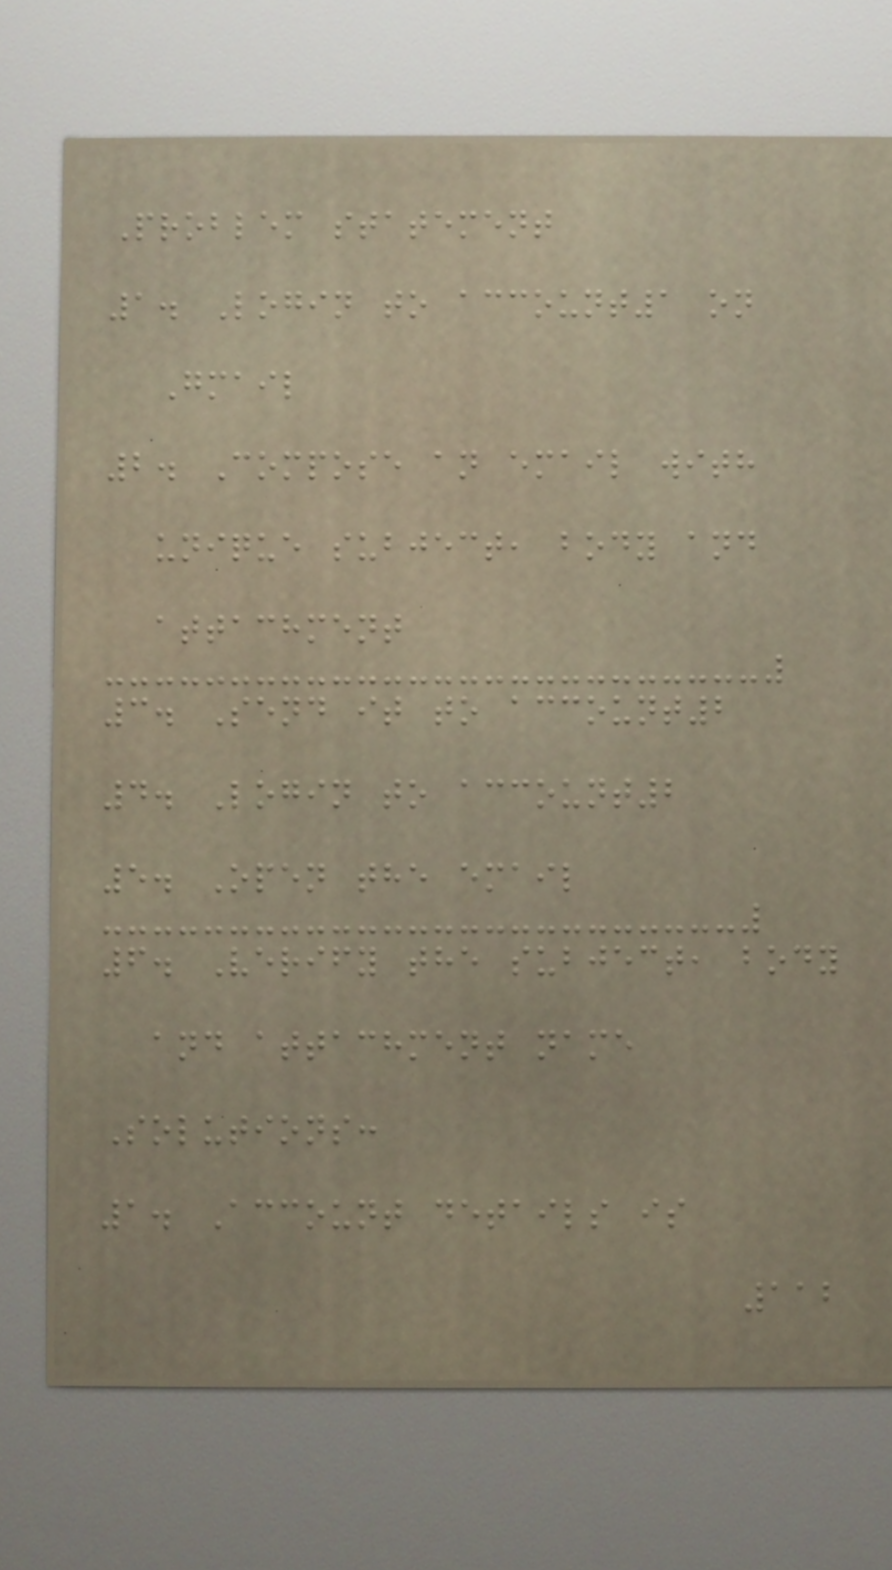Problem statement
1. Login to account1 on
Gmail
2. Compose an email with
unique subject, body and
attachment
3. Send it to account2
4. Login to account2
5. Open the email
6. Verify the subject, body
and attachment name
Solutions:
1. Account details is
112
